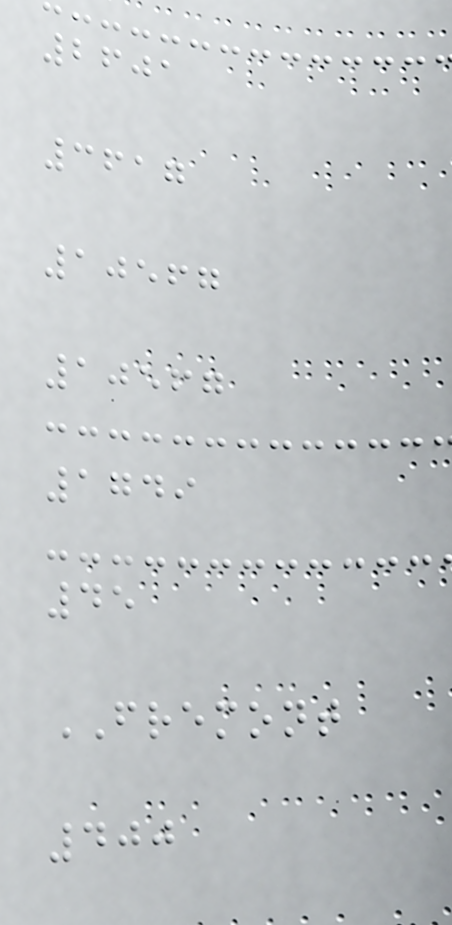2601
3617
10567
10567
1749
45
FREMONT
400
